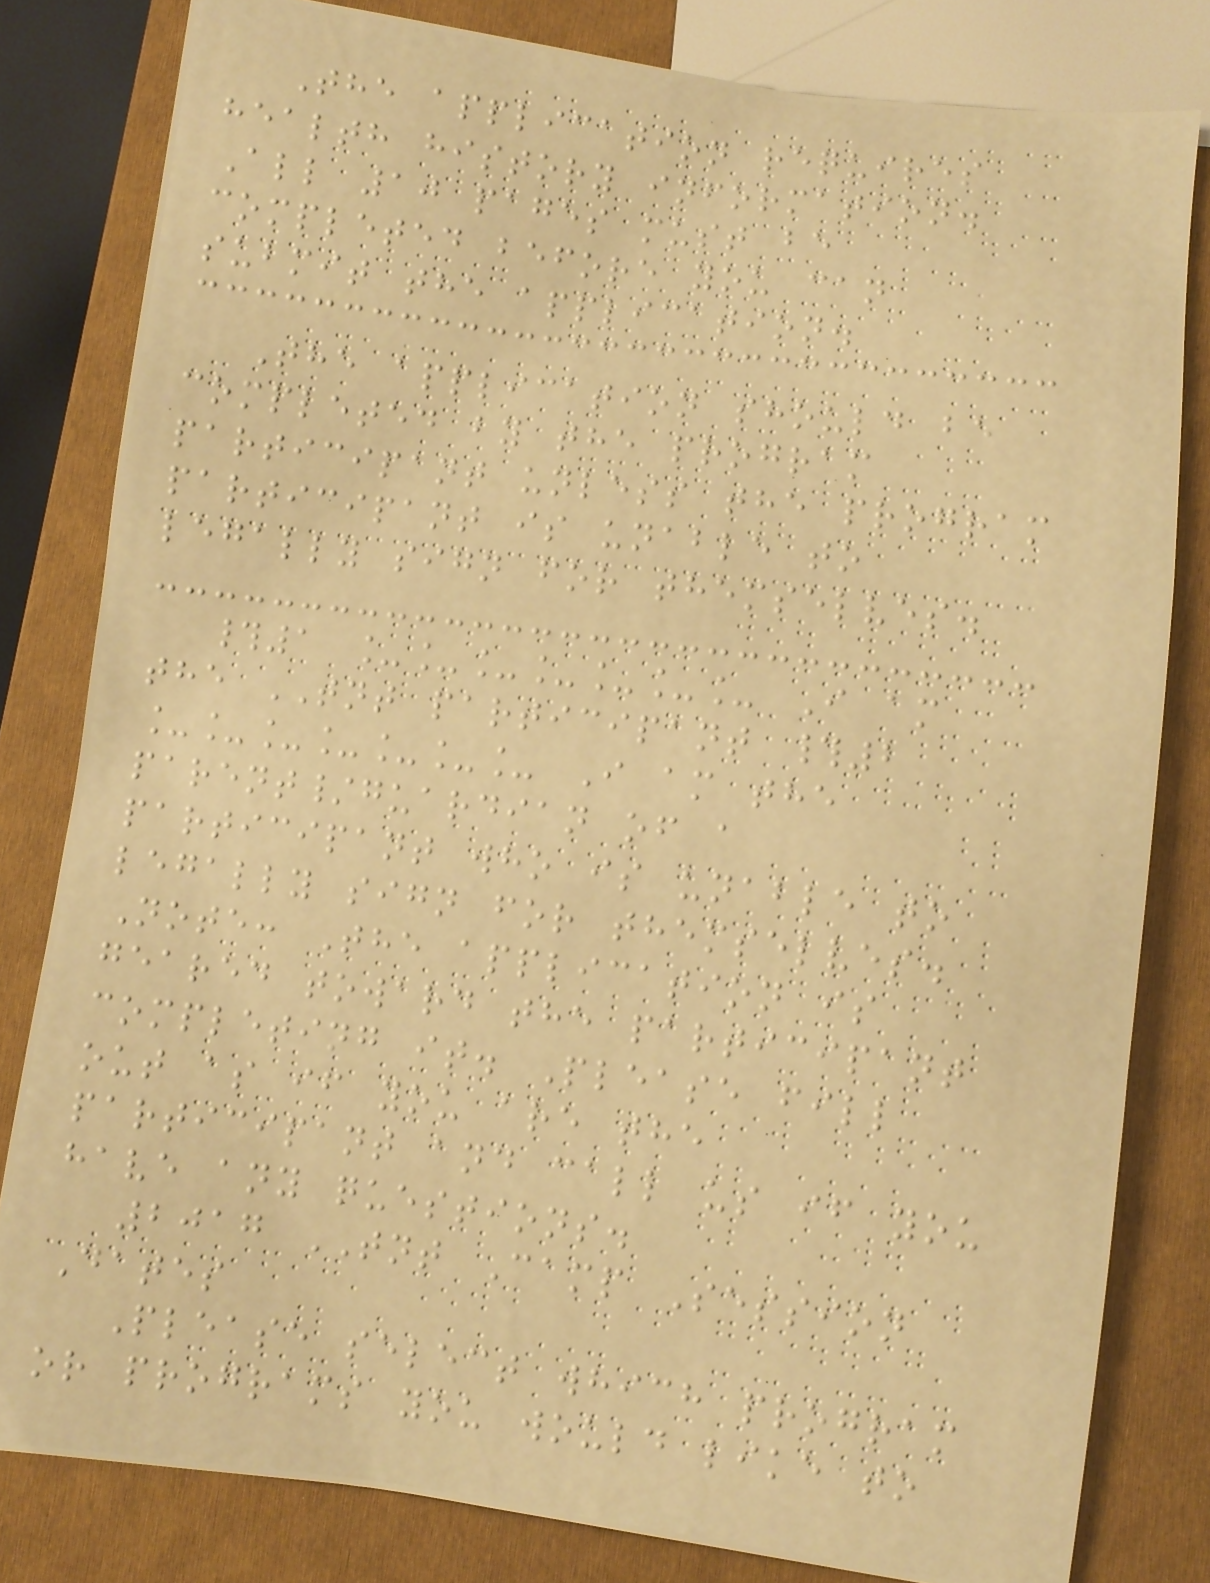The application requires
health history information.
All 10 pages must be
completed before you can
submit the application.
The application should be
completed by the program
participant unless the program
participant is unable to
legally sign for themselves.
#1 _______ I am
the TNT participant #2
_______ I am the
parent/guardian of a
participant who is unable to
legally sign for themselves.
Note: The application is
geared toward the participant
completing it. Please fill
out as if you are the
participant and call us if you
have any questions.
2017 TNT Camp Session
Dates
Please select which program
or programs you would like to
